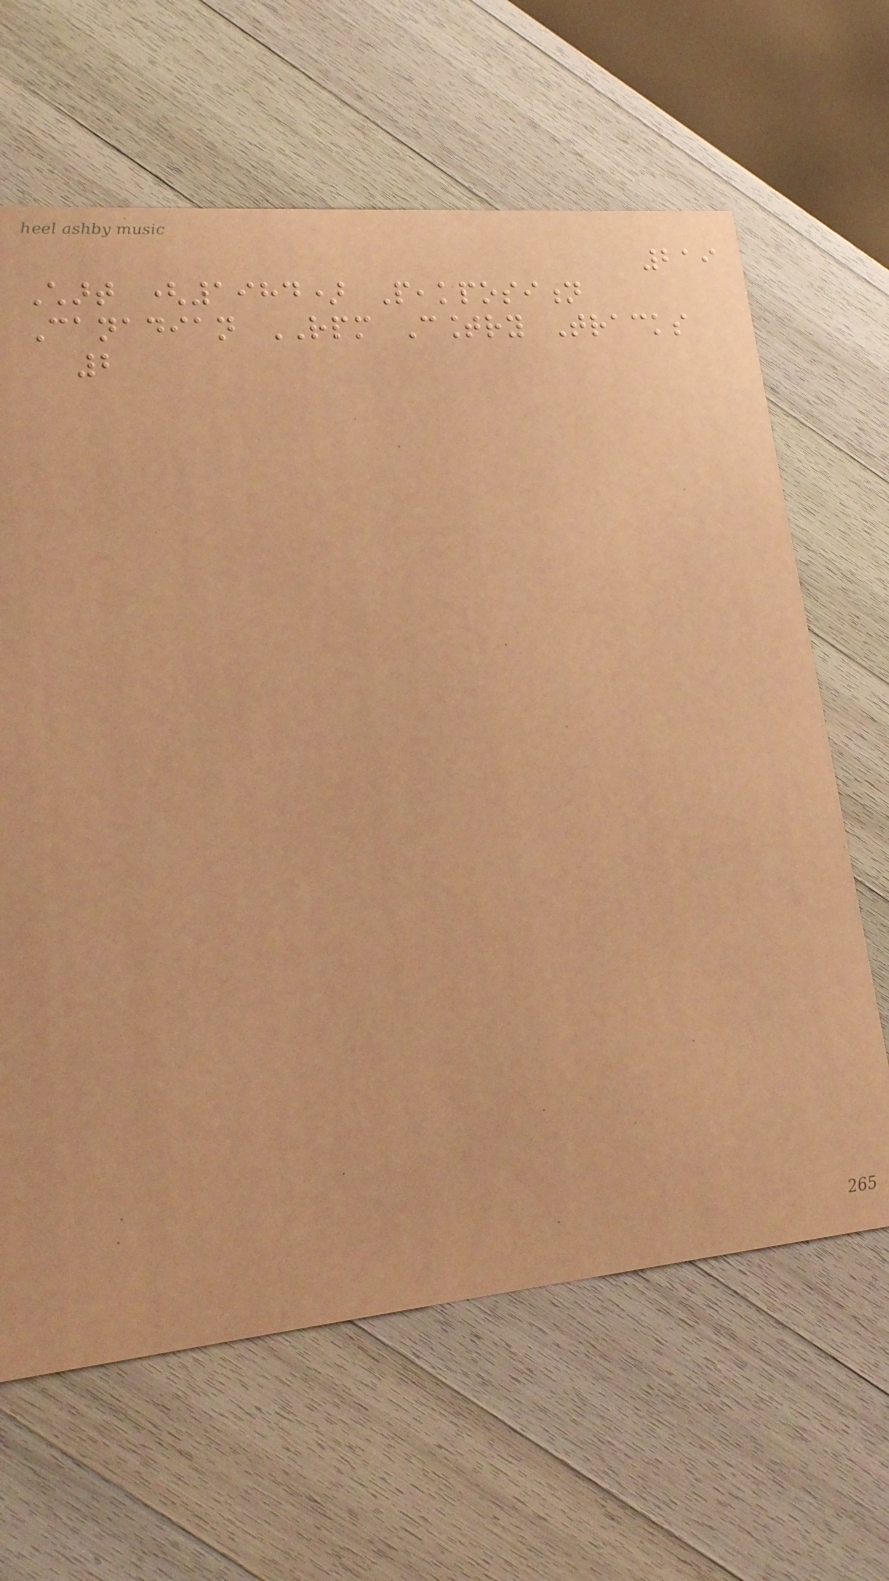219
Chart (1984) Peakposition
Canadian RPM Country Tracks
2
